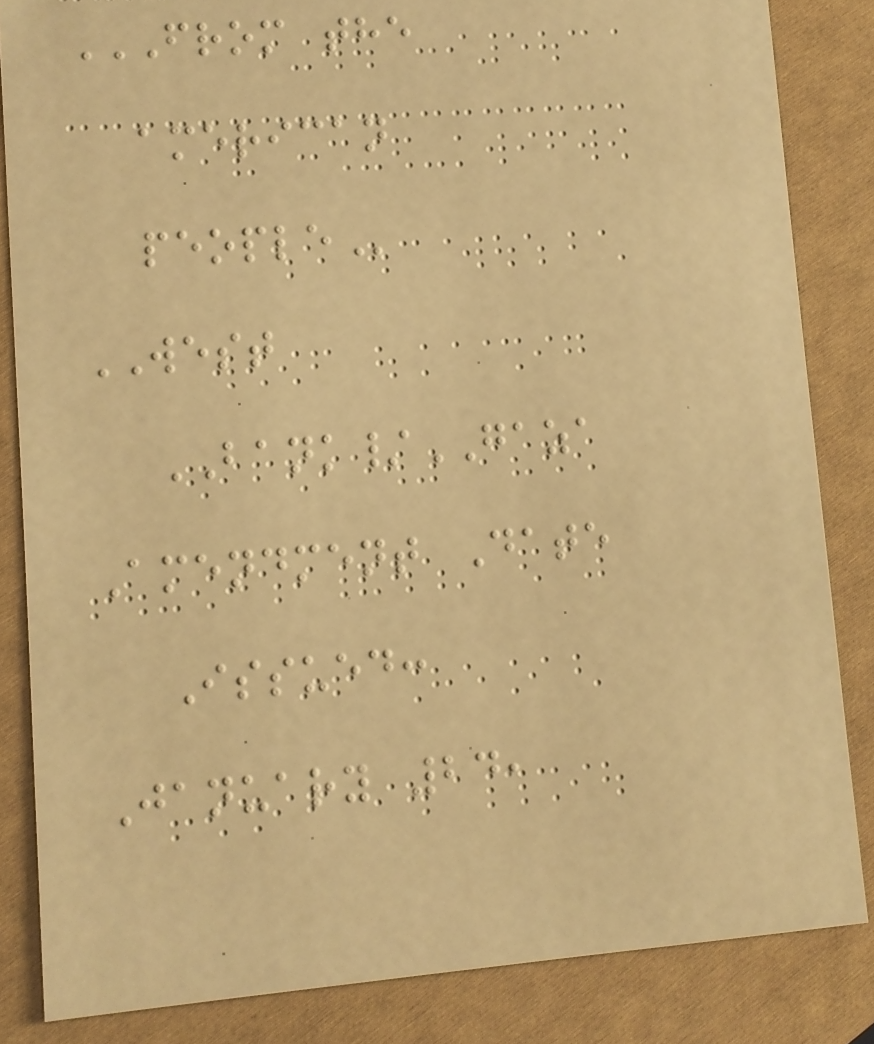FROM THE
AMERICAN
PEOPLE
WEST
BANK/GAZA
Amendment Date
Issued:
January 24,
